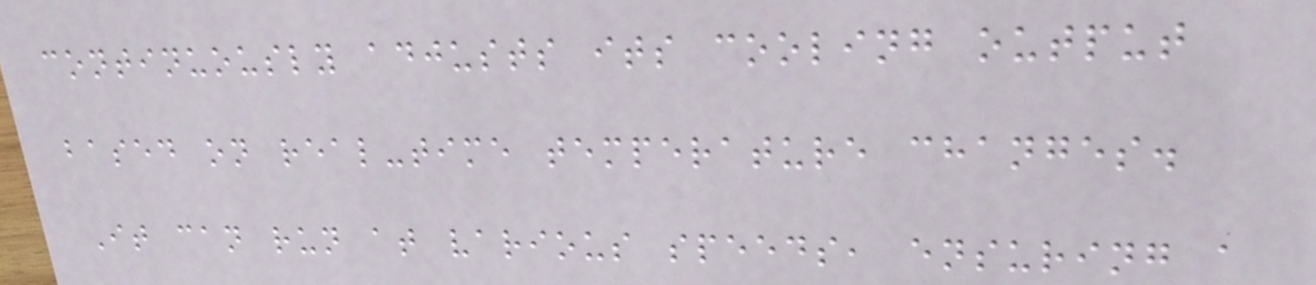continuously adjusts its cooling output
based on real-time temperature changes.
It can run at various speeds, ensuring a
